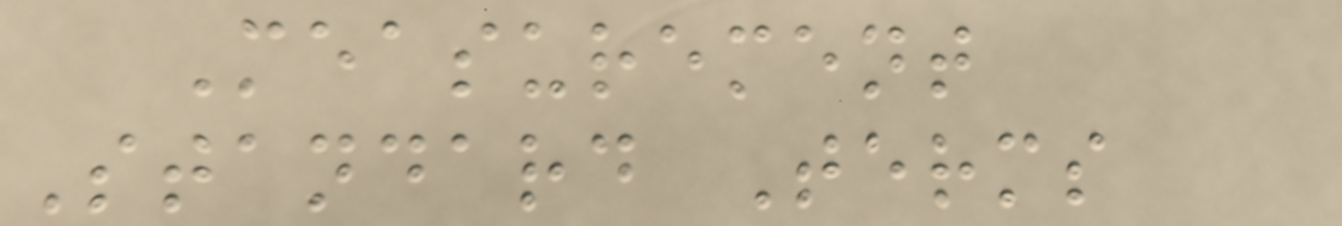Measurement
Standard Terms
